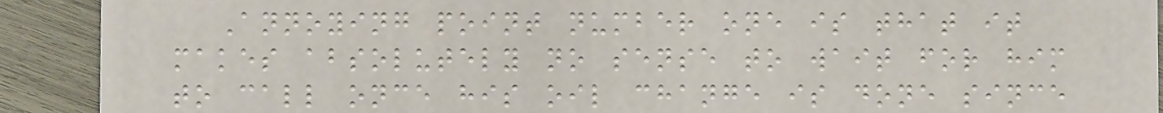Annoying point number one is that it
makes absolutely no sense to wait for him
to call once his oil change is done since
